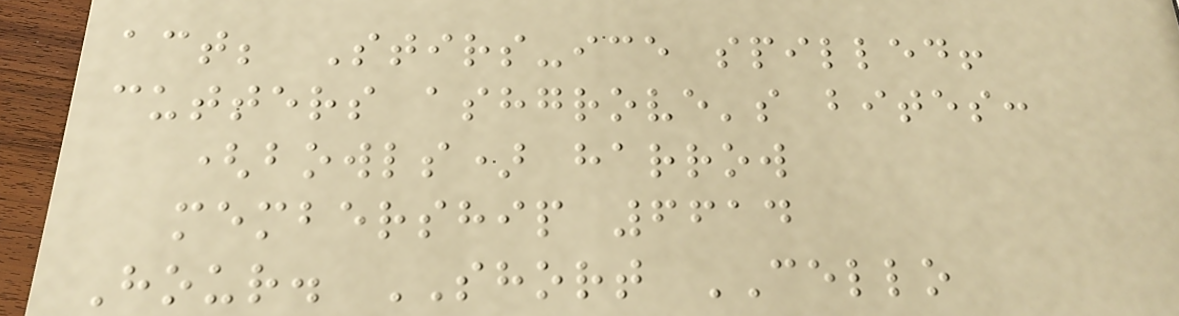act; Stirs-ice spilled!
cutters ashgrove's bites:
(bowls) harrow
membership 6614
Hour. SHORT CELLO
